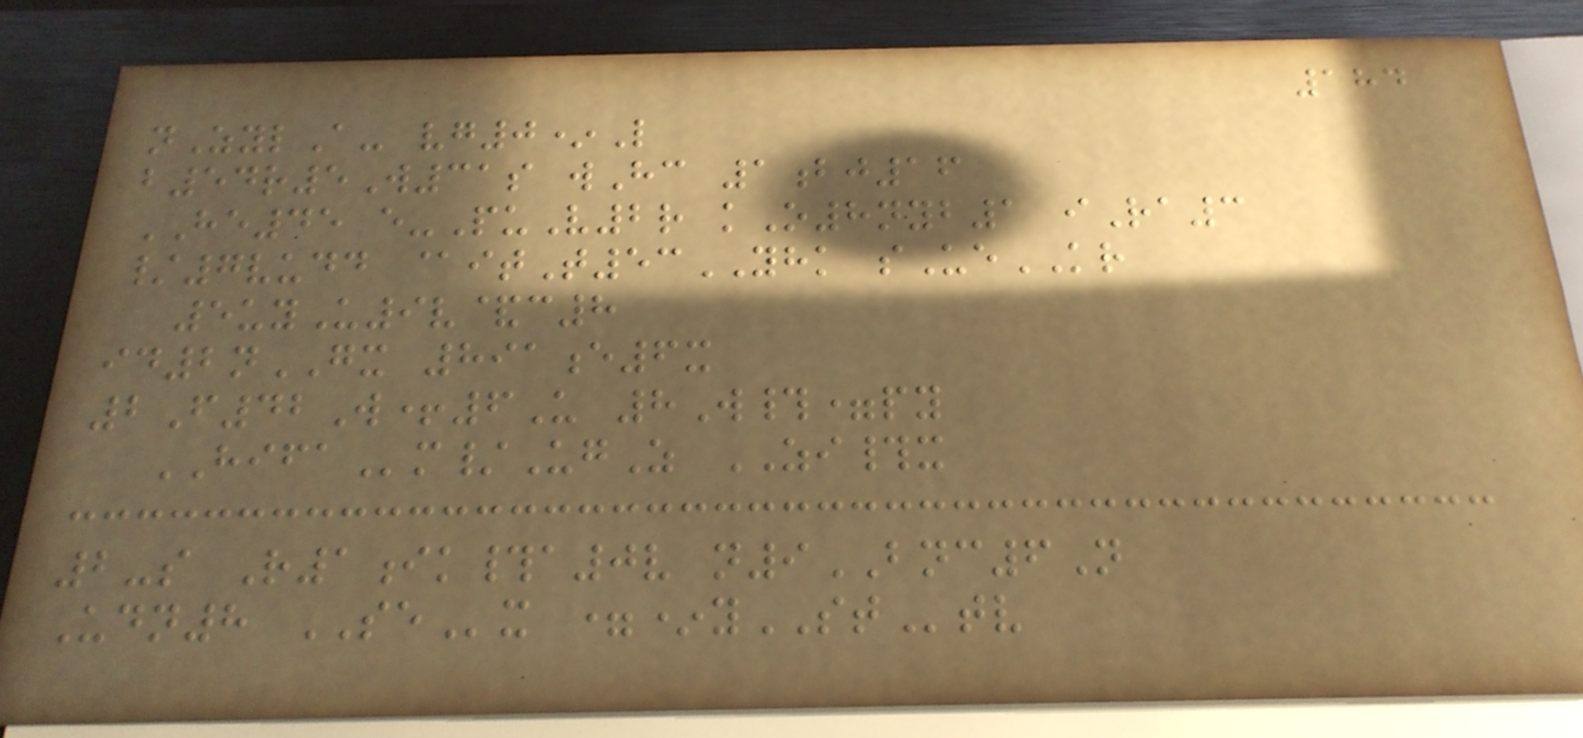184
nZylA- vg0*L
b54r5W31s wHc 1bj16
HE45 e-PuV2r kO8nyb1 iRa3
/7vudd @itT53YHK sUeKR
5uyU9v&c8
id2nGX 891e6x
2F42W+6U 8W#=py
HIFAm/UgZ ZI#x
2-s R1ik#a0v n9BNC6N
Udn8 SEx =*ySTtv
